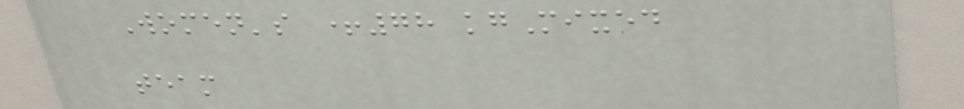Women's +78 kgMixed
team
